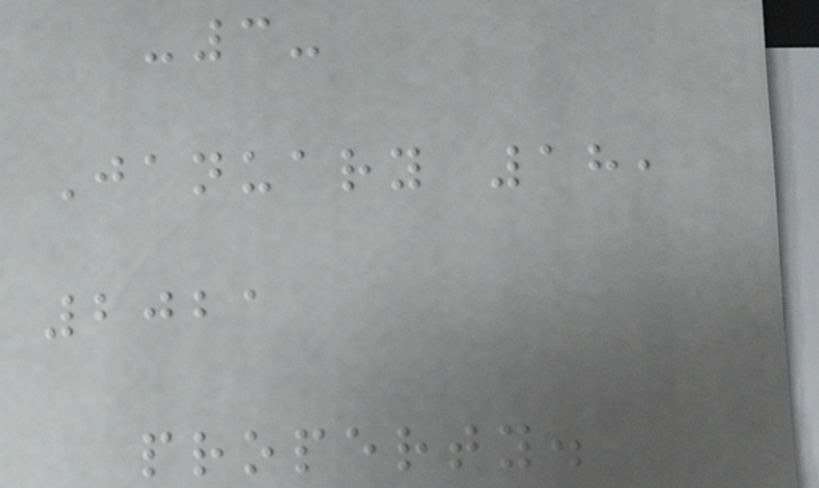-3-
January 18,
2021
property.
